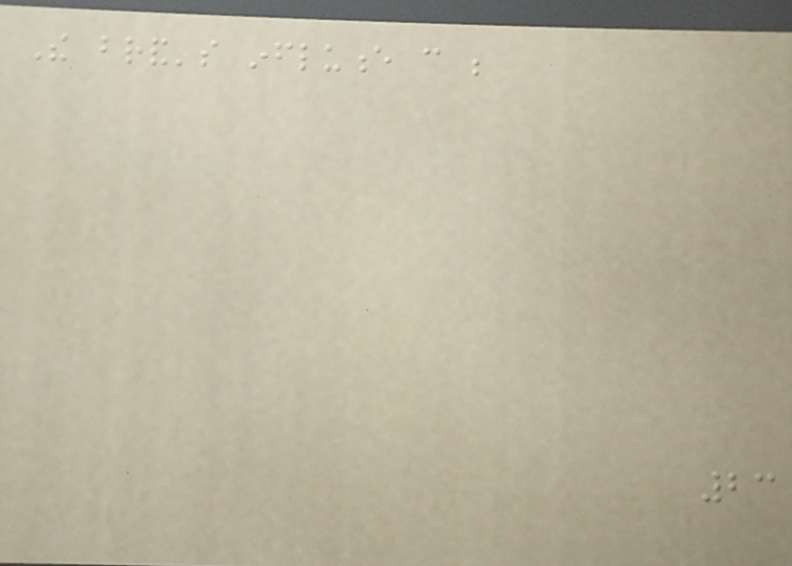The brand's influence can be
23
